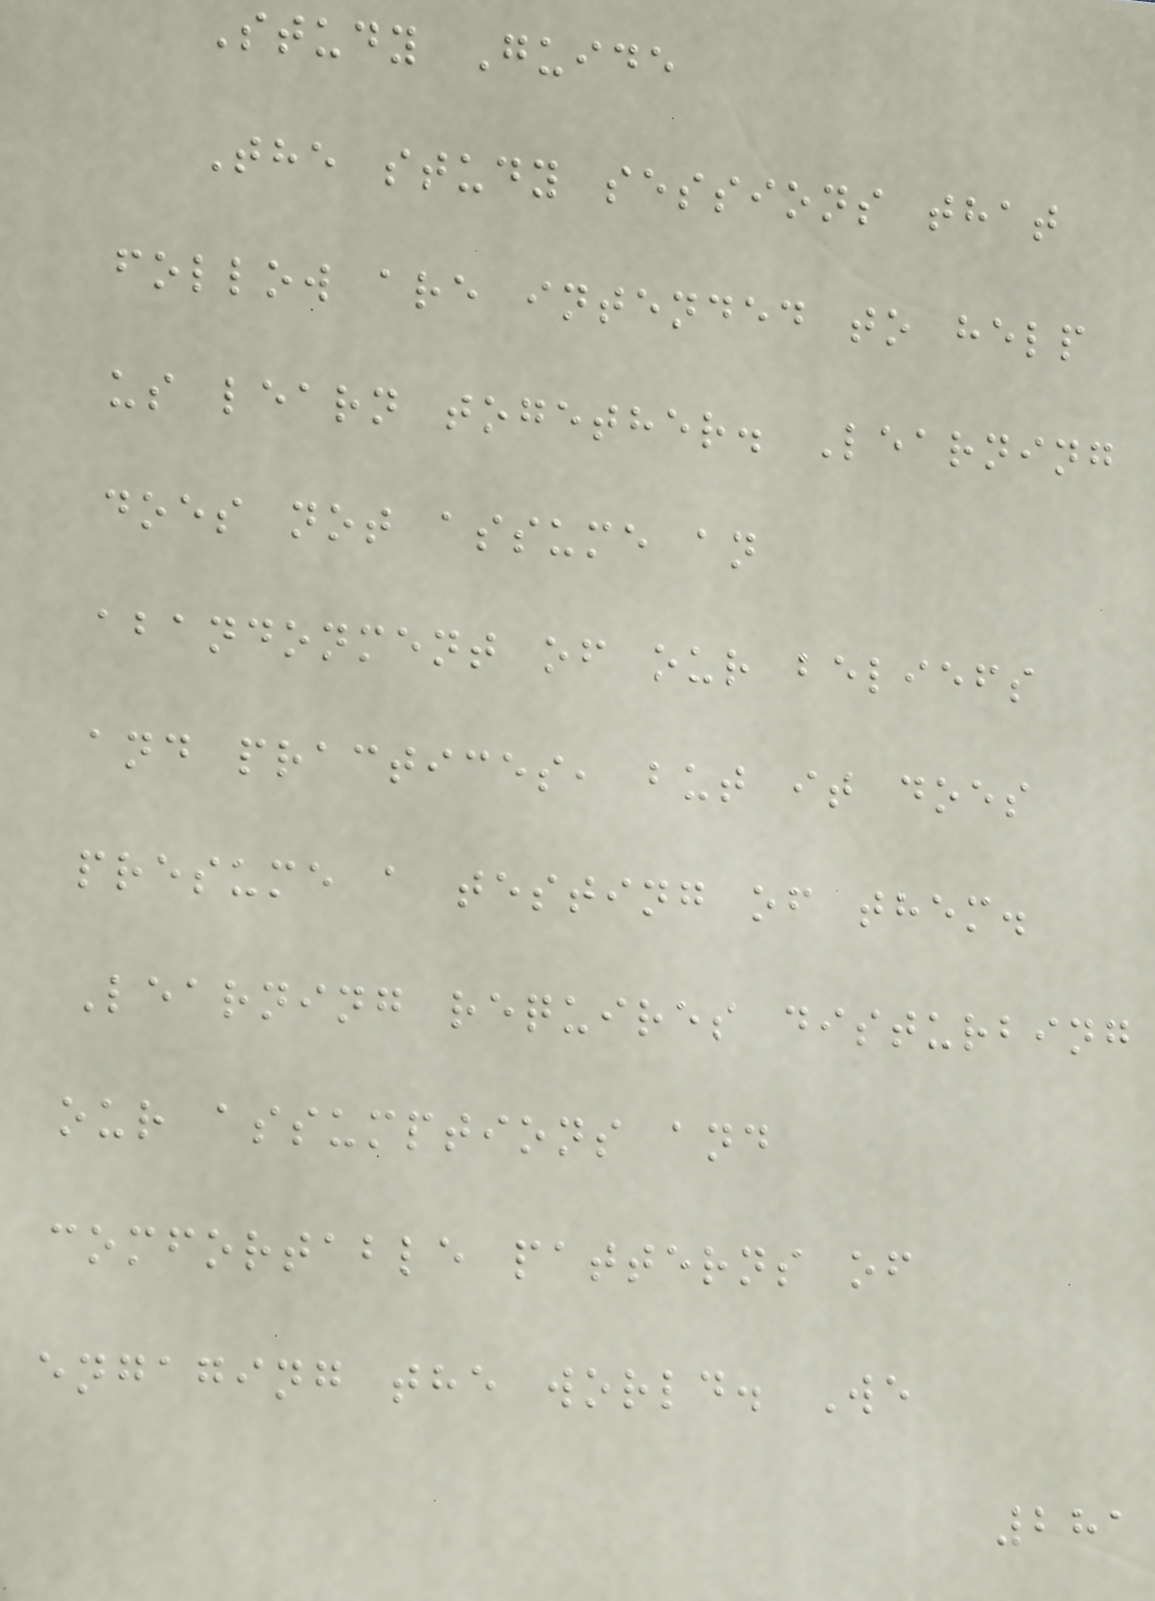Study Guide
The study sessions that
follow are intended to help
us learn together. Learning
does not assume an
abandonment of our beliefs
and practices, but it does
presume a testing of them.
Learning requires disturbing
our assumptions and
comfortable patterns of
engaging the world. We
281
